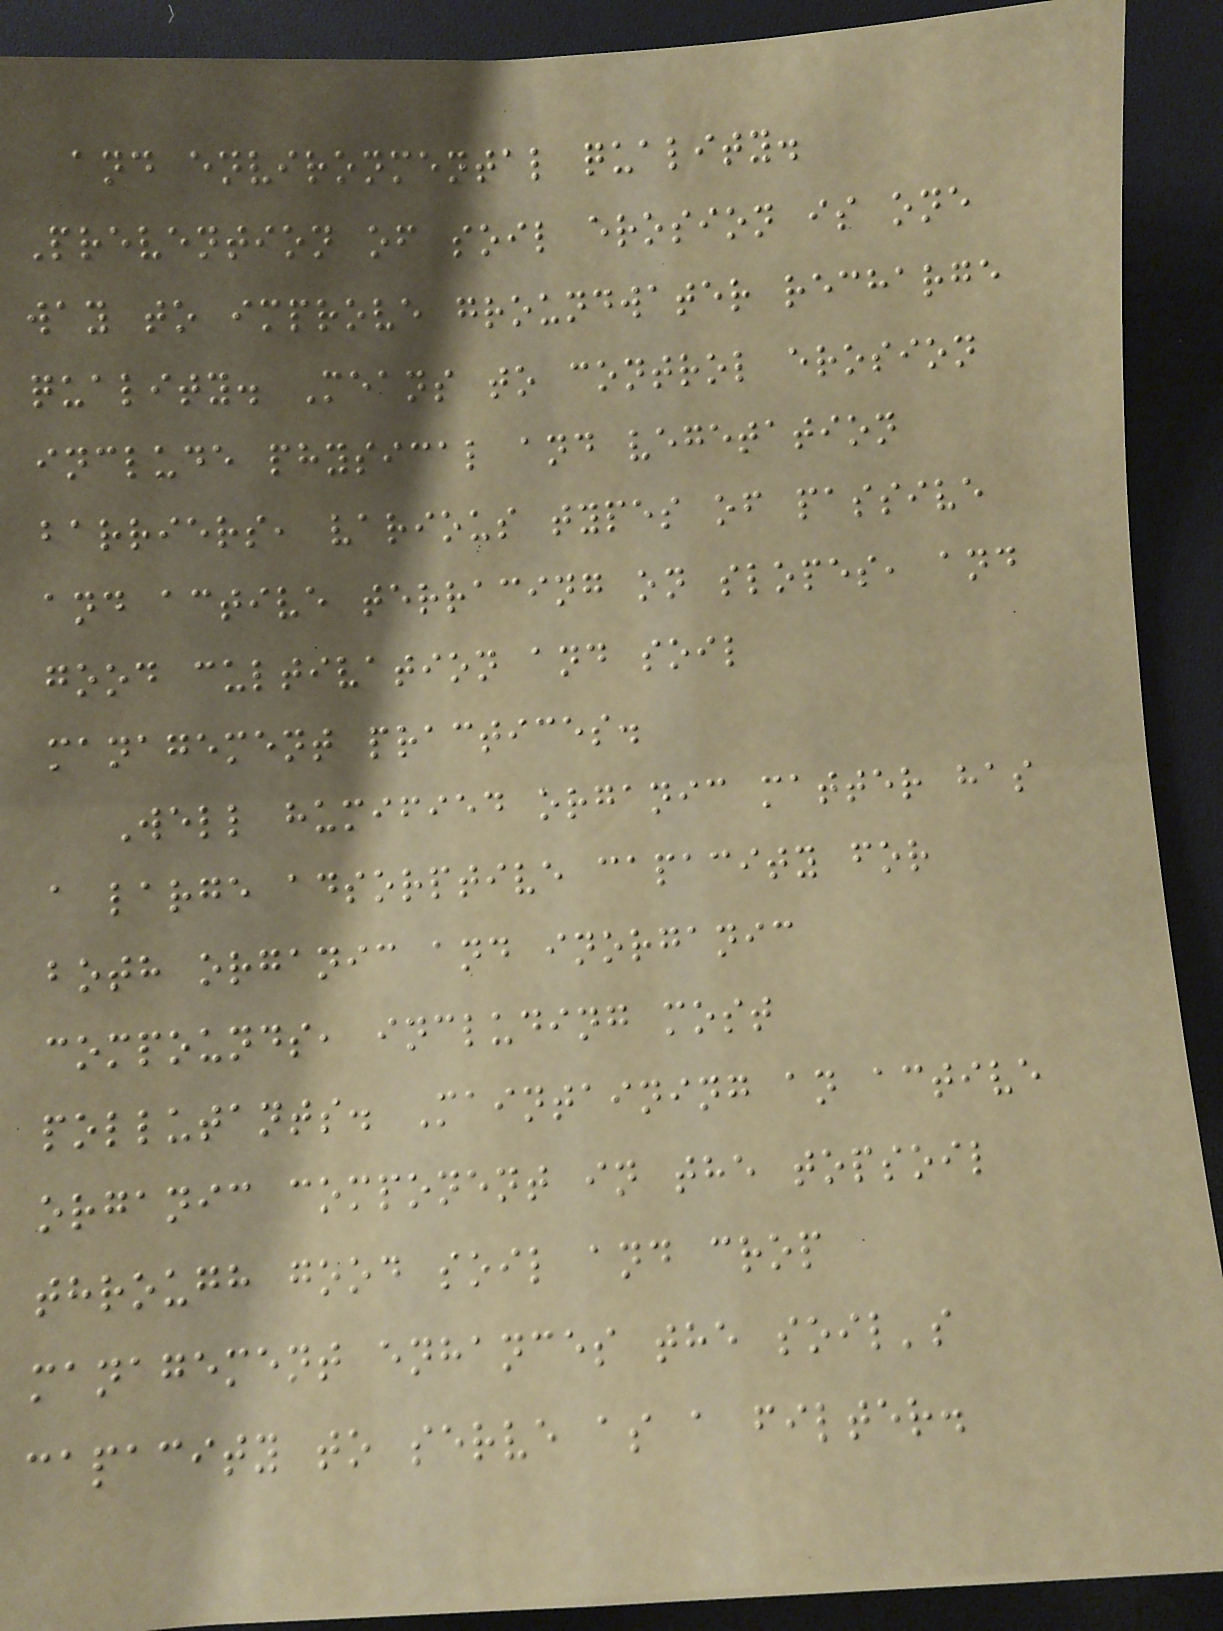and environmental quality.
Prevention of soil erosion is one
way to improve groundwater recharge
quality. Means to control erosion
include physical and vegetation
barriers, various types of passive
and active terracing on slopes, and
good cultivation and soil
management practices.
Well humified organic matter has
a large adsorptive capacity for
both organic and inorganic
compounds, including most
pollutants. Maintaining an active
organic component in the topsoil
through good soil and crop
management enhances the soil's
capacity to serve as a filter.
